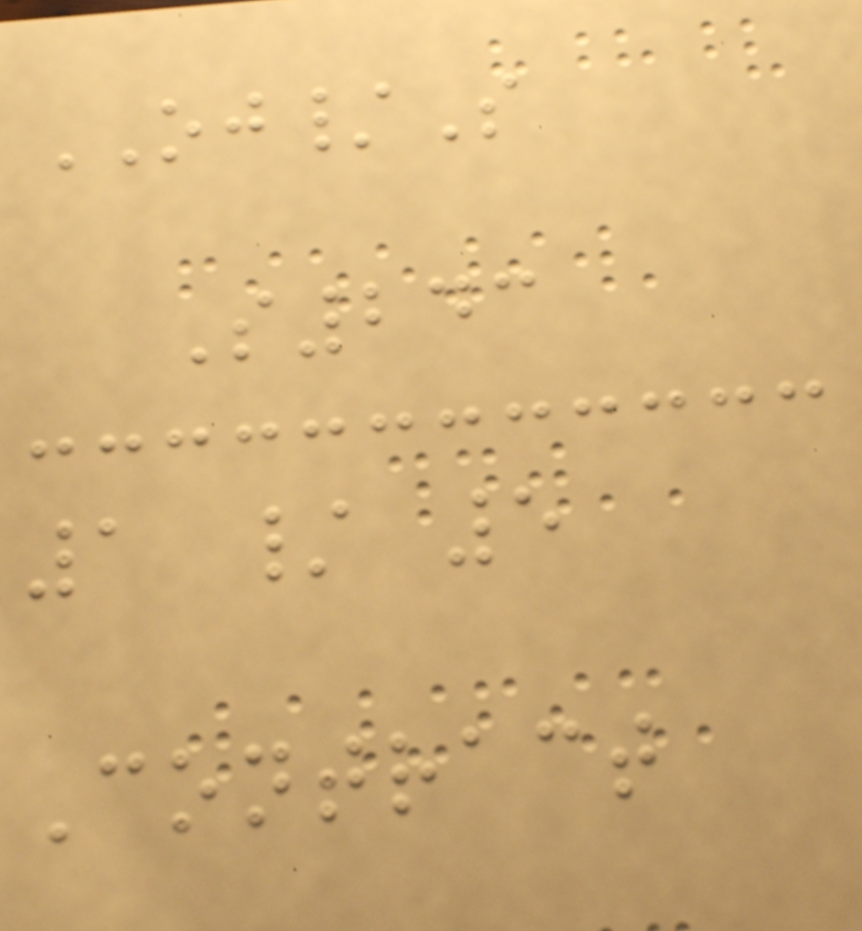OJ/S
S243
1 / 5
Contract
